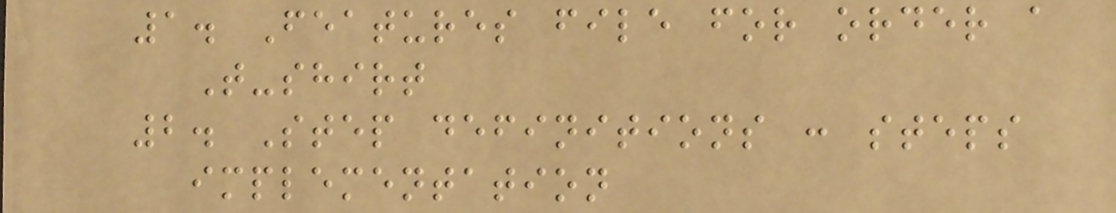1. Features file for order a
T-shirt
2. Step definitions : steps
implementation
